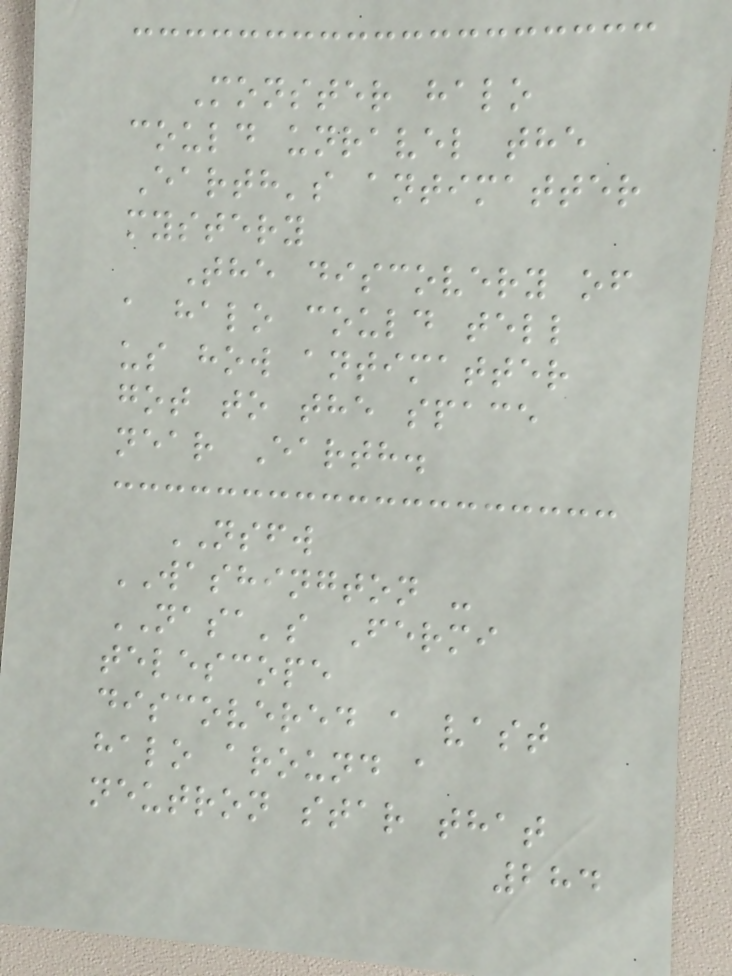Monster halo
could unravel the
Earth's antimatter
mystery
The discovery of
a halo could tell
us how antimatter
got to the space
near Earth.
NSFW
WASHINGTON -
NASA's Fermi
telescope
discovered a vast
halo around a
neutron star that
284
